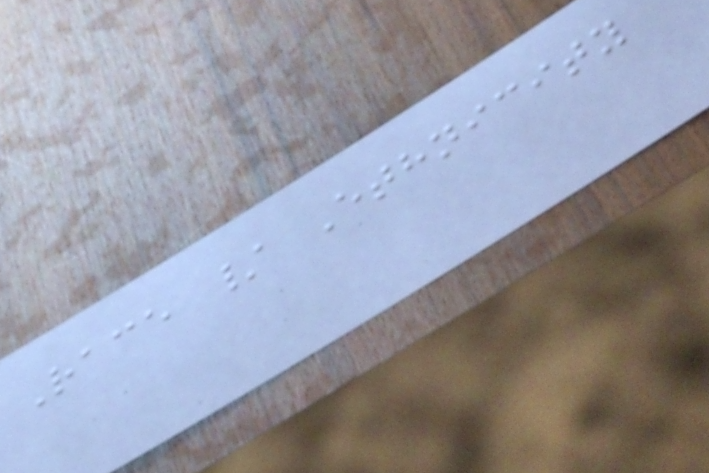Race / Ethnicity
